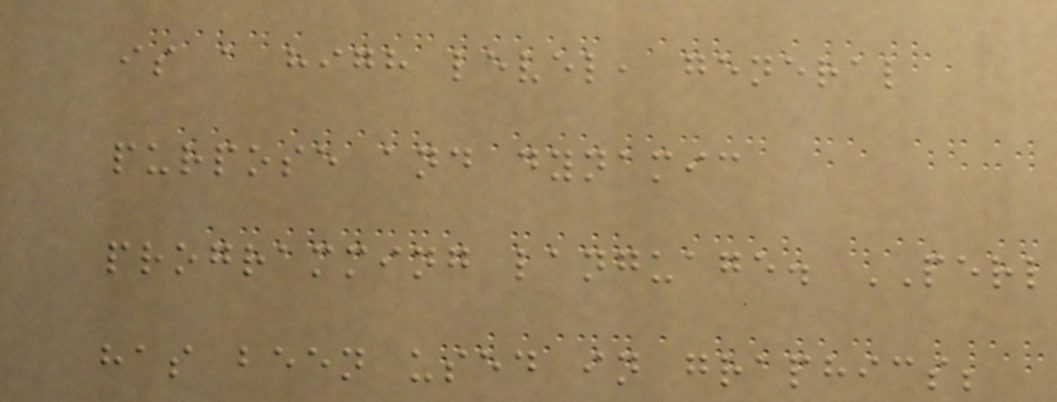is a high level, general
purpose and dynamic
programming language. PERL
has been used in graphics;
